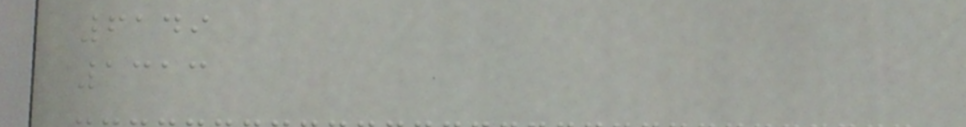6149
1313
